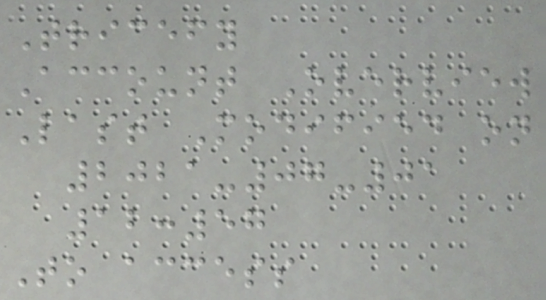Tricefy
Account Overview
Last Modified on
2021-07-01
12:57
To access
